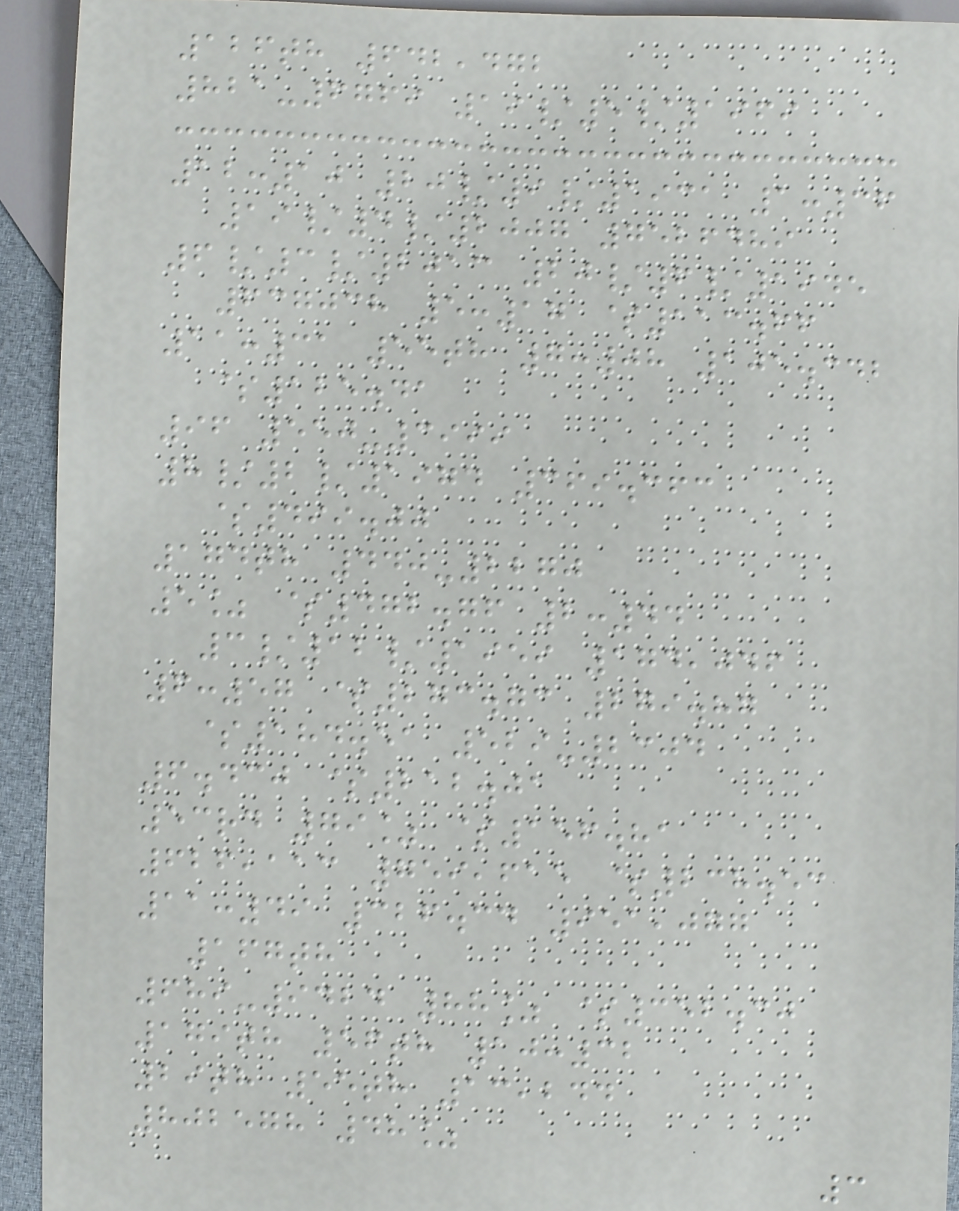126th 642,472
821-6769 19/5/1969
12:10 20/9/1931 1:36
19/4/2007 7526489
6/3/2013 20/6/1945
637038 5:17 $113.66
11:31 55th 7:08 105.342
$125.41
96 550-3999
8/2/1974 369.363
$499.00
174th 440-2270
5% $472.76 2:44
3/12/1959 174,046
6:57 $273.73 279.87
$184.51 529-2304
6.430 $212.01
53rd 79% $156.81
626,113 759,615 $238.53
11:49 326.34 951,077
167th
689-9424 88% $352.30
179th 56th 10:32
29th 55th 13,244
802578 48%
3
